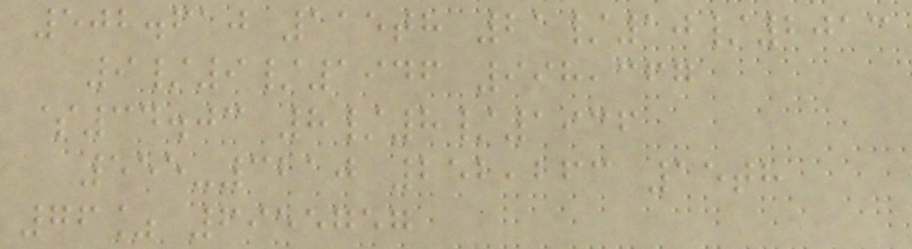502.610 115th 21/10/2013
9/9/1946 998,367
$34.03 8/8/1936
555-3210 252,263 15th
76% 6955757
